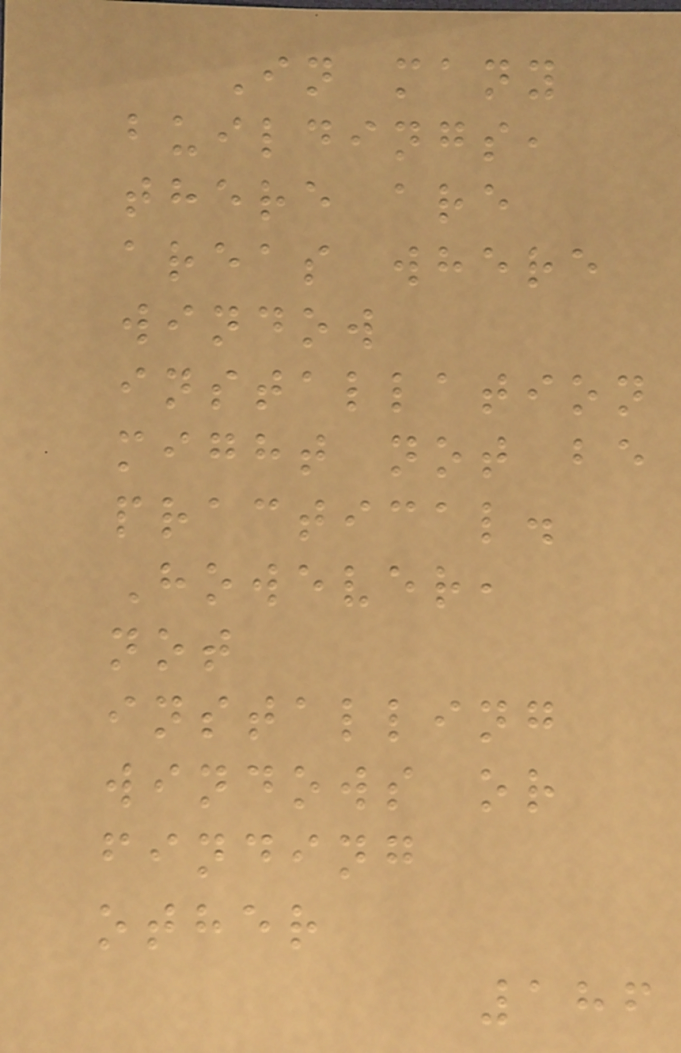In many
buildings,
there are
areas where
window
installation
might not be
practical.
However,
not
installing
windows or
finding
other
186
